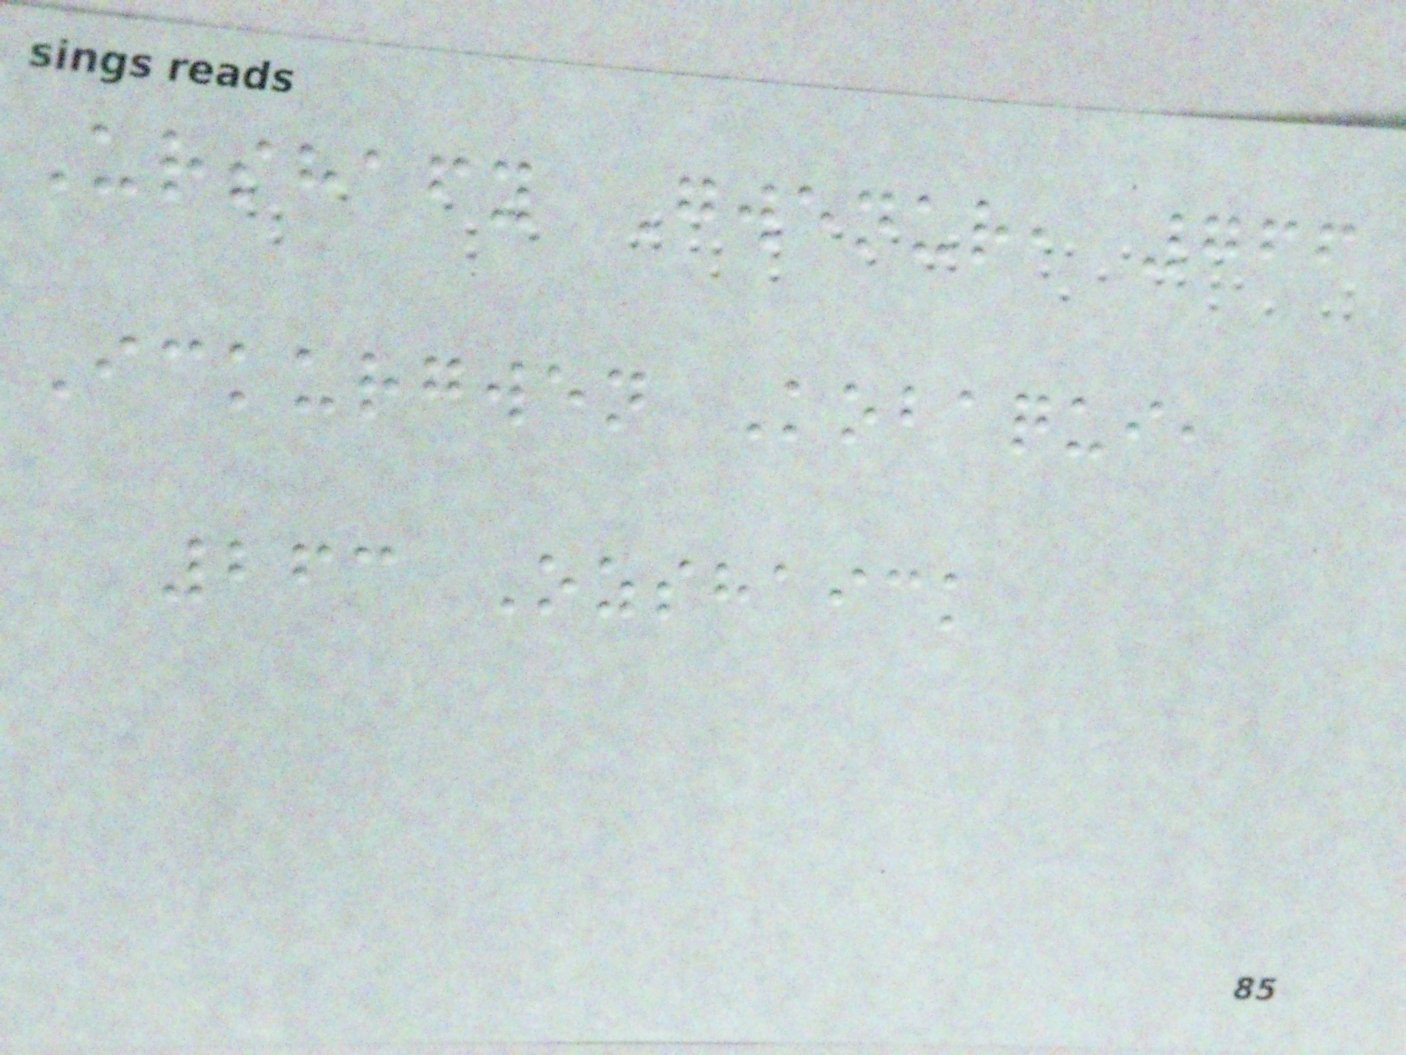Urshafy Gwenur, 766
Ickurgwen Kobaqui,
263 Ozshaick
